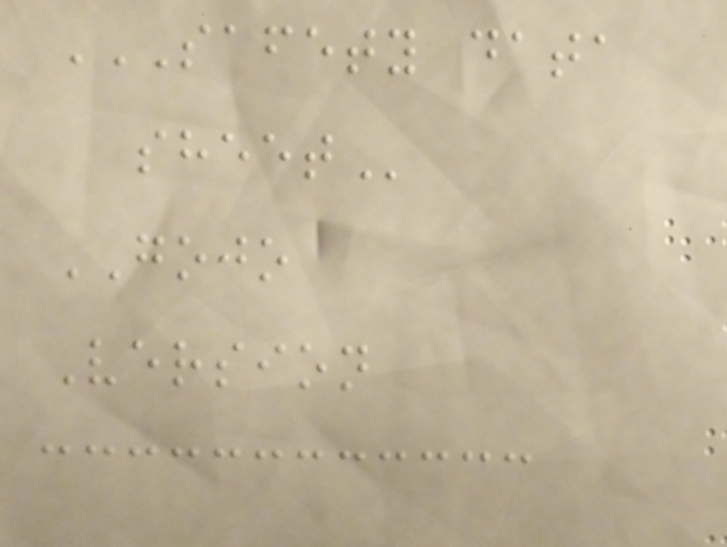SAFETY DATA
SHEET
GOJO
Version
